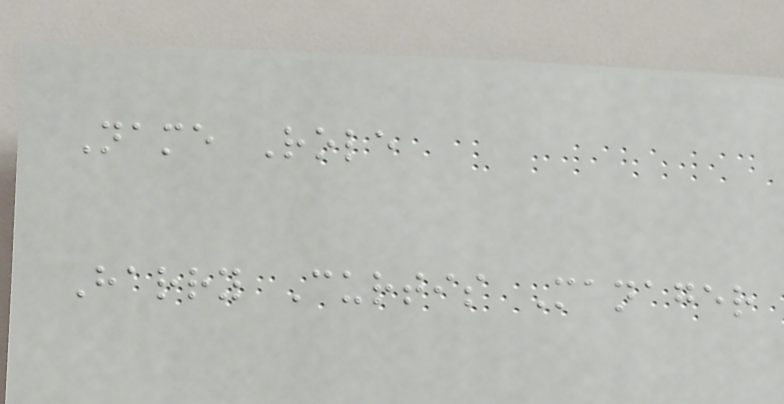Name Role
Harry Curtis Manager
